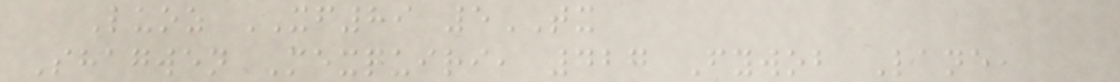Luoz XF89 5TX
Shagwen Mexquiri, 427 Fywob Lane,
